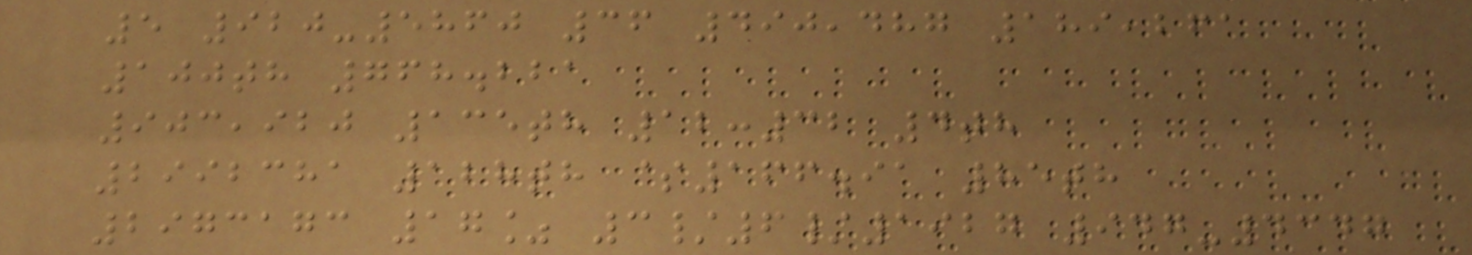5 920-5860 36 490,487 189,261
100th 768.221
903,920 135th 12:32 4th
2992381 128th $166.91 85th
2973173 17% 3/6/1927 947-4347
